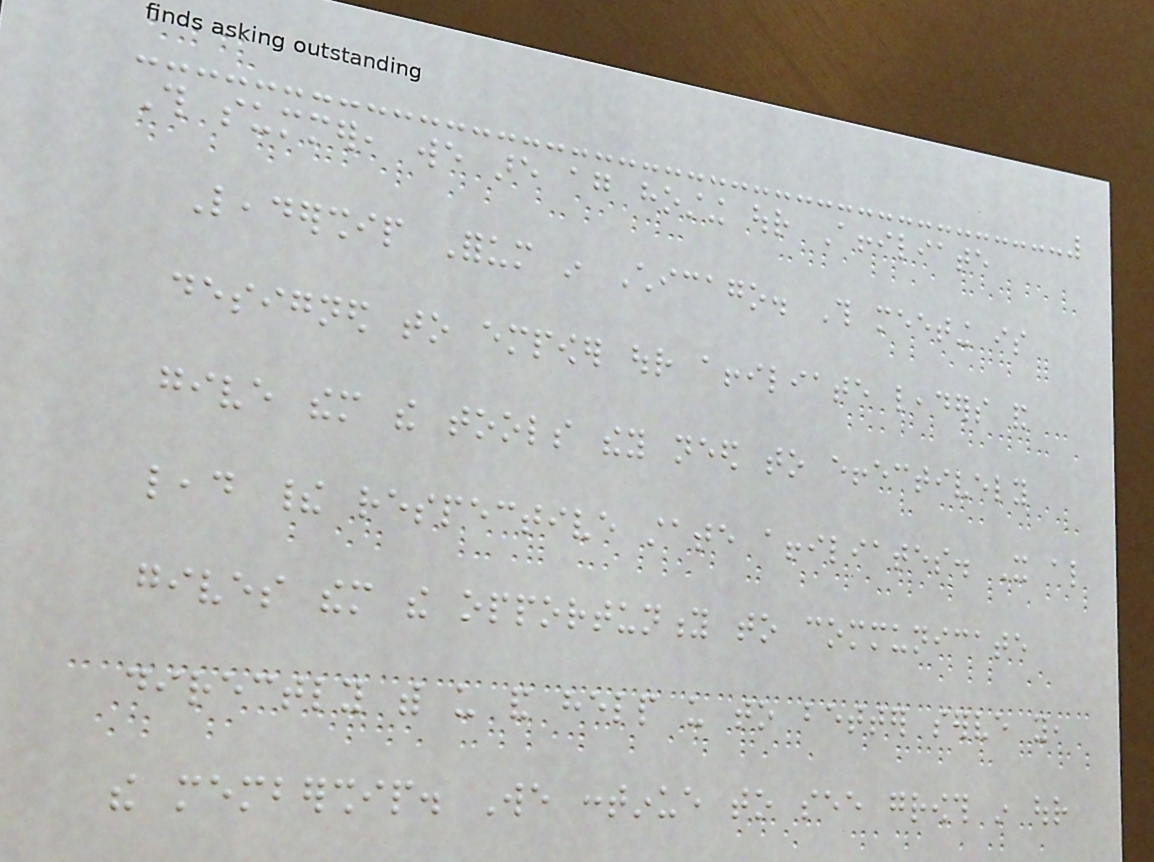This summer, we are again hosting our Affiliate
Leadership Forum in Chicago. This meeting is
designed to empower our affiliate leaders and
give them the tools they need to effectively
lead their respective state affiliates. It also
gives them the opportunity to communicate
directly with us and help us to better serve you,
the membership. We continue to see growth in our
